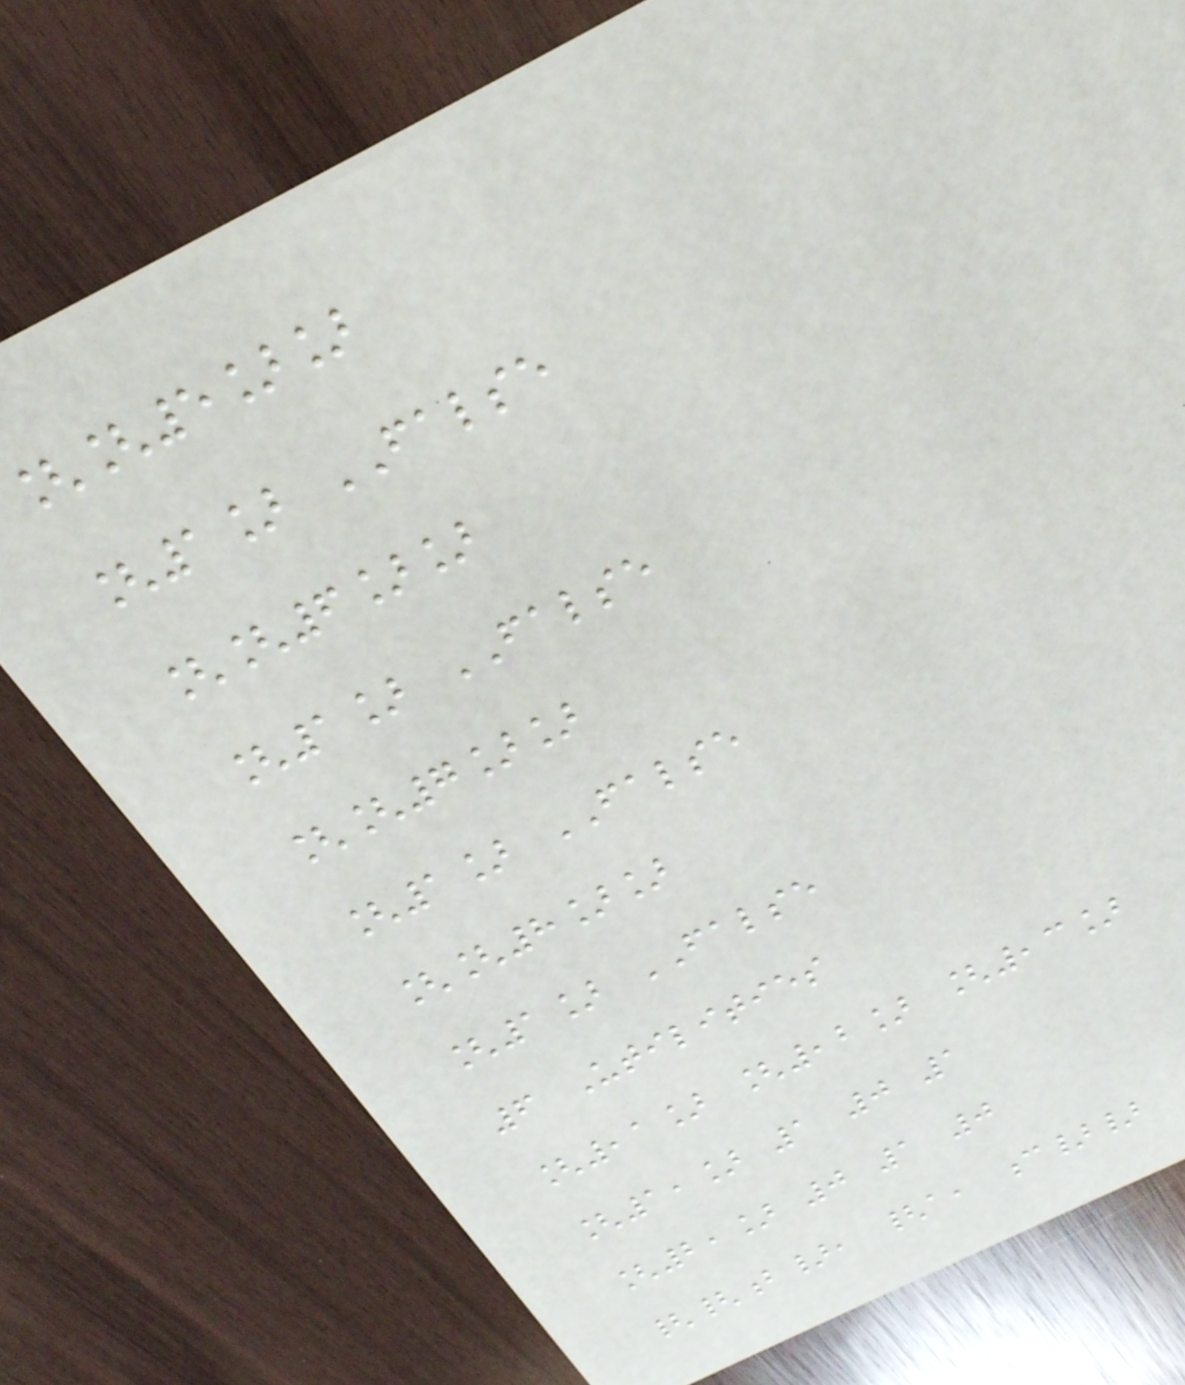[[5]]
[1] FALSE
[[6]]
[1] FALSE
[[7]]
[1] FALSE
[[8]]
[1] FALSE
6 Utilities
[,1] [,2] [,3]
[1,] 1 0 1
[2,] 0 1 0
{{b}, {a, c}}
